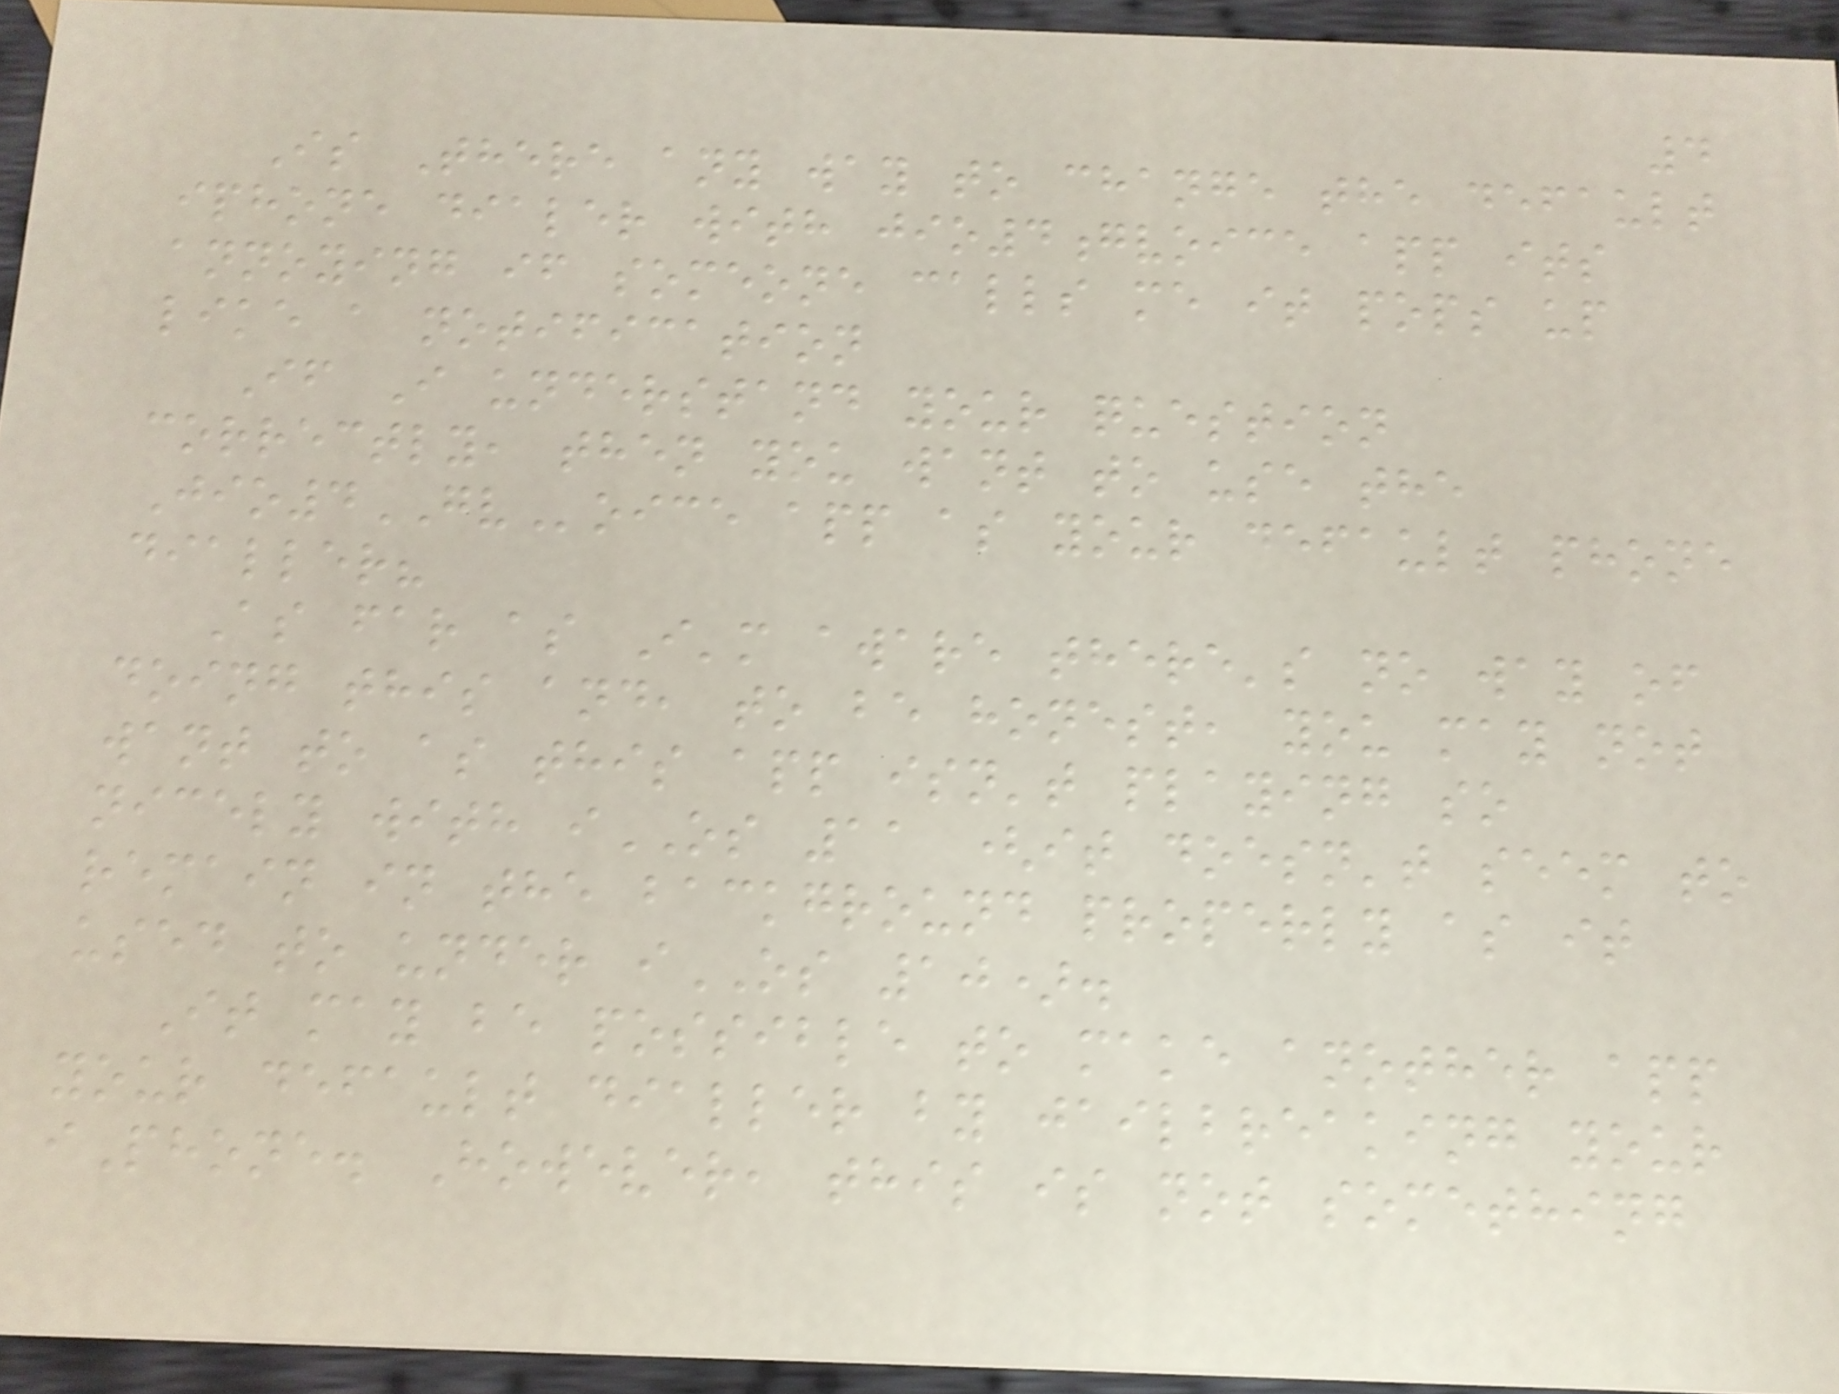4
Is There any way to change the default
iphone dialer with jio4gvoice app its
annoying if someone calls me it pops up
like a notification
If I understand your question
correctly, then you want to use the
Jio4GVoice app as your default phone
dialler?
As far as I'm aware there's no way of
doing this and, to be honest, you may not
want to as this app isn't playing so
nicely with iOS 11 (it doesn't seem to
remain in the background properly as it
used to under iOS 10).
It may be possible to make another app
your default dialler by jailbreaking your
iPhone. However, this is not something
